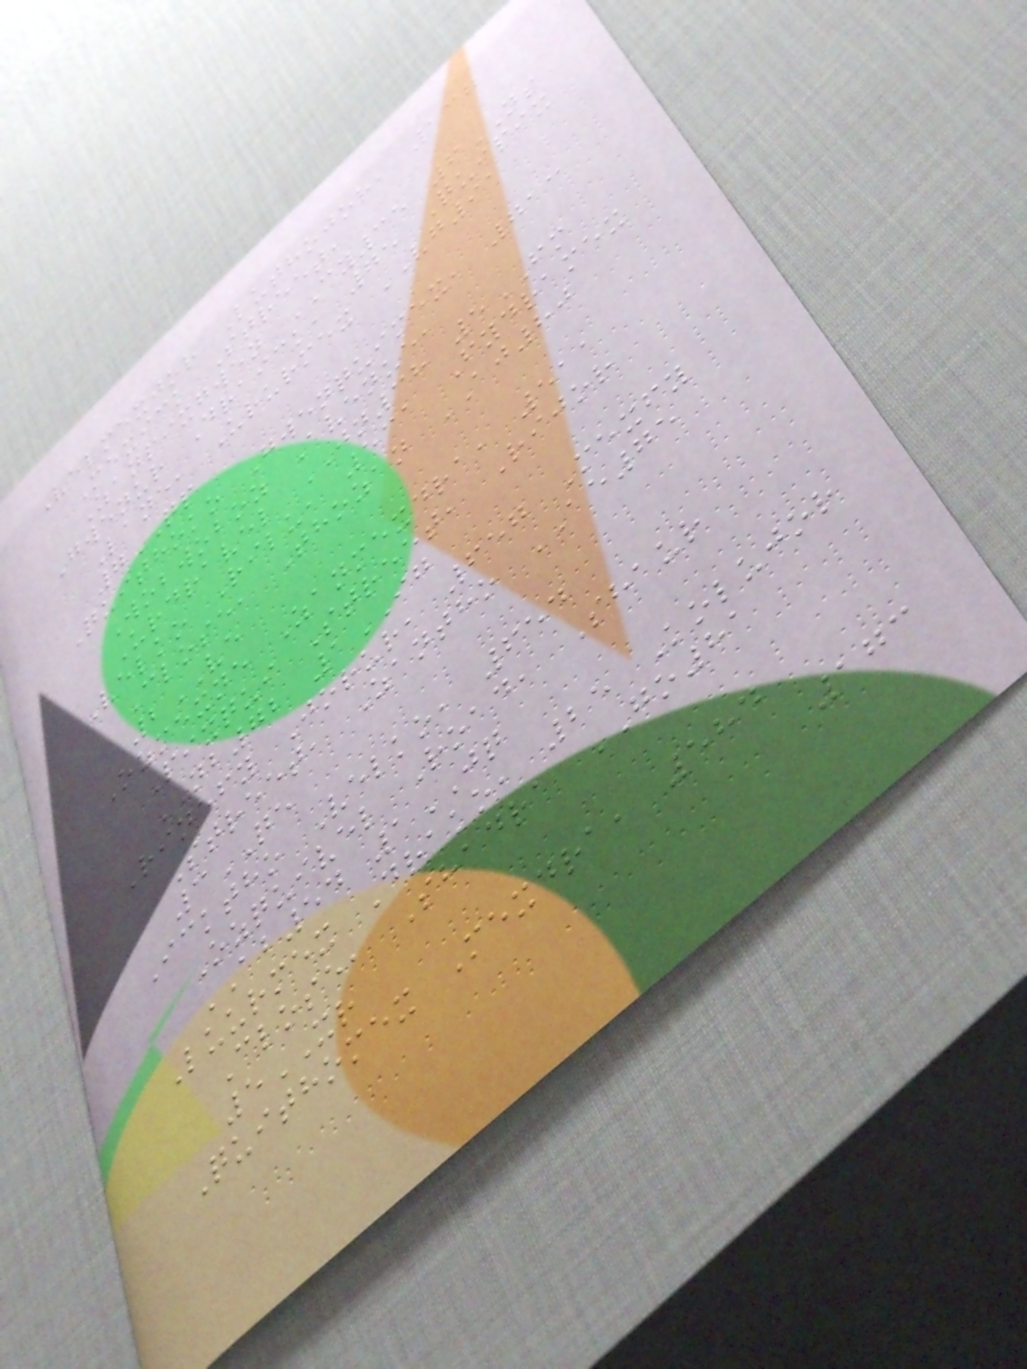Velmexjor Luthojor, 137
Mexick Street,
Zanpixgwen CY35 6NS
Gwenur Draick, 75 Quipix
Lane, Ururmex VG91
7QP
Quithoko Gwenquimex, 713
Wobwoboz Avenue,
Urdravel JN38 5FM
Velko Rilu, 531 Fydramex
Close, Thozan AJ80
2VE
Ozmexne Zanmexdra, 511
Pixqui Street, Rijor
NB72 1IG
Rinefy Jorur, 657 Mexfy
Street, Zantho AE75
3QE
Icktho Velko, 654
Ozquivel Road, Shaur
AB54 1JQ
Luurmex Drako, 25 Kolujor
Close, Shadra GO81
5XR
Quithomex Mexdra, 584
173
